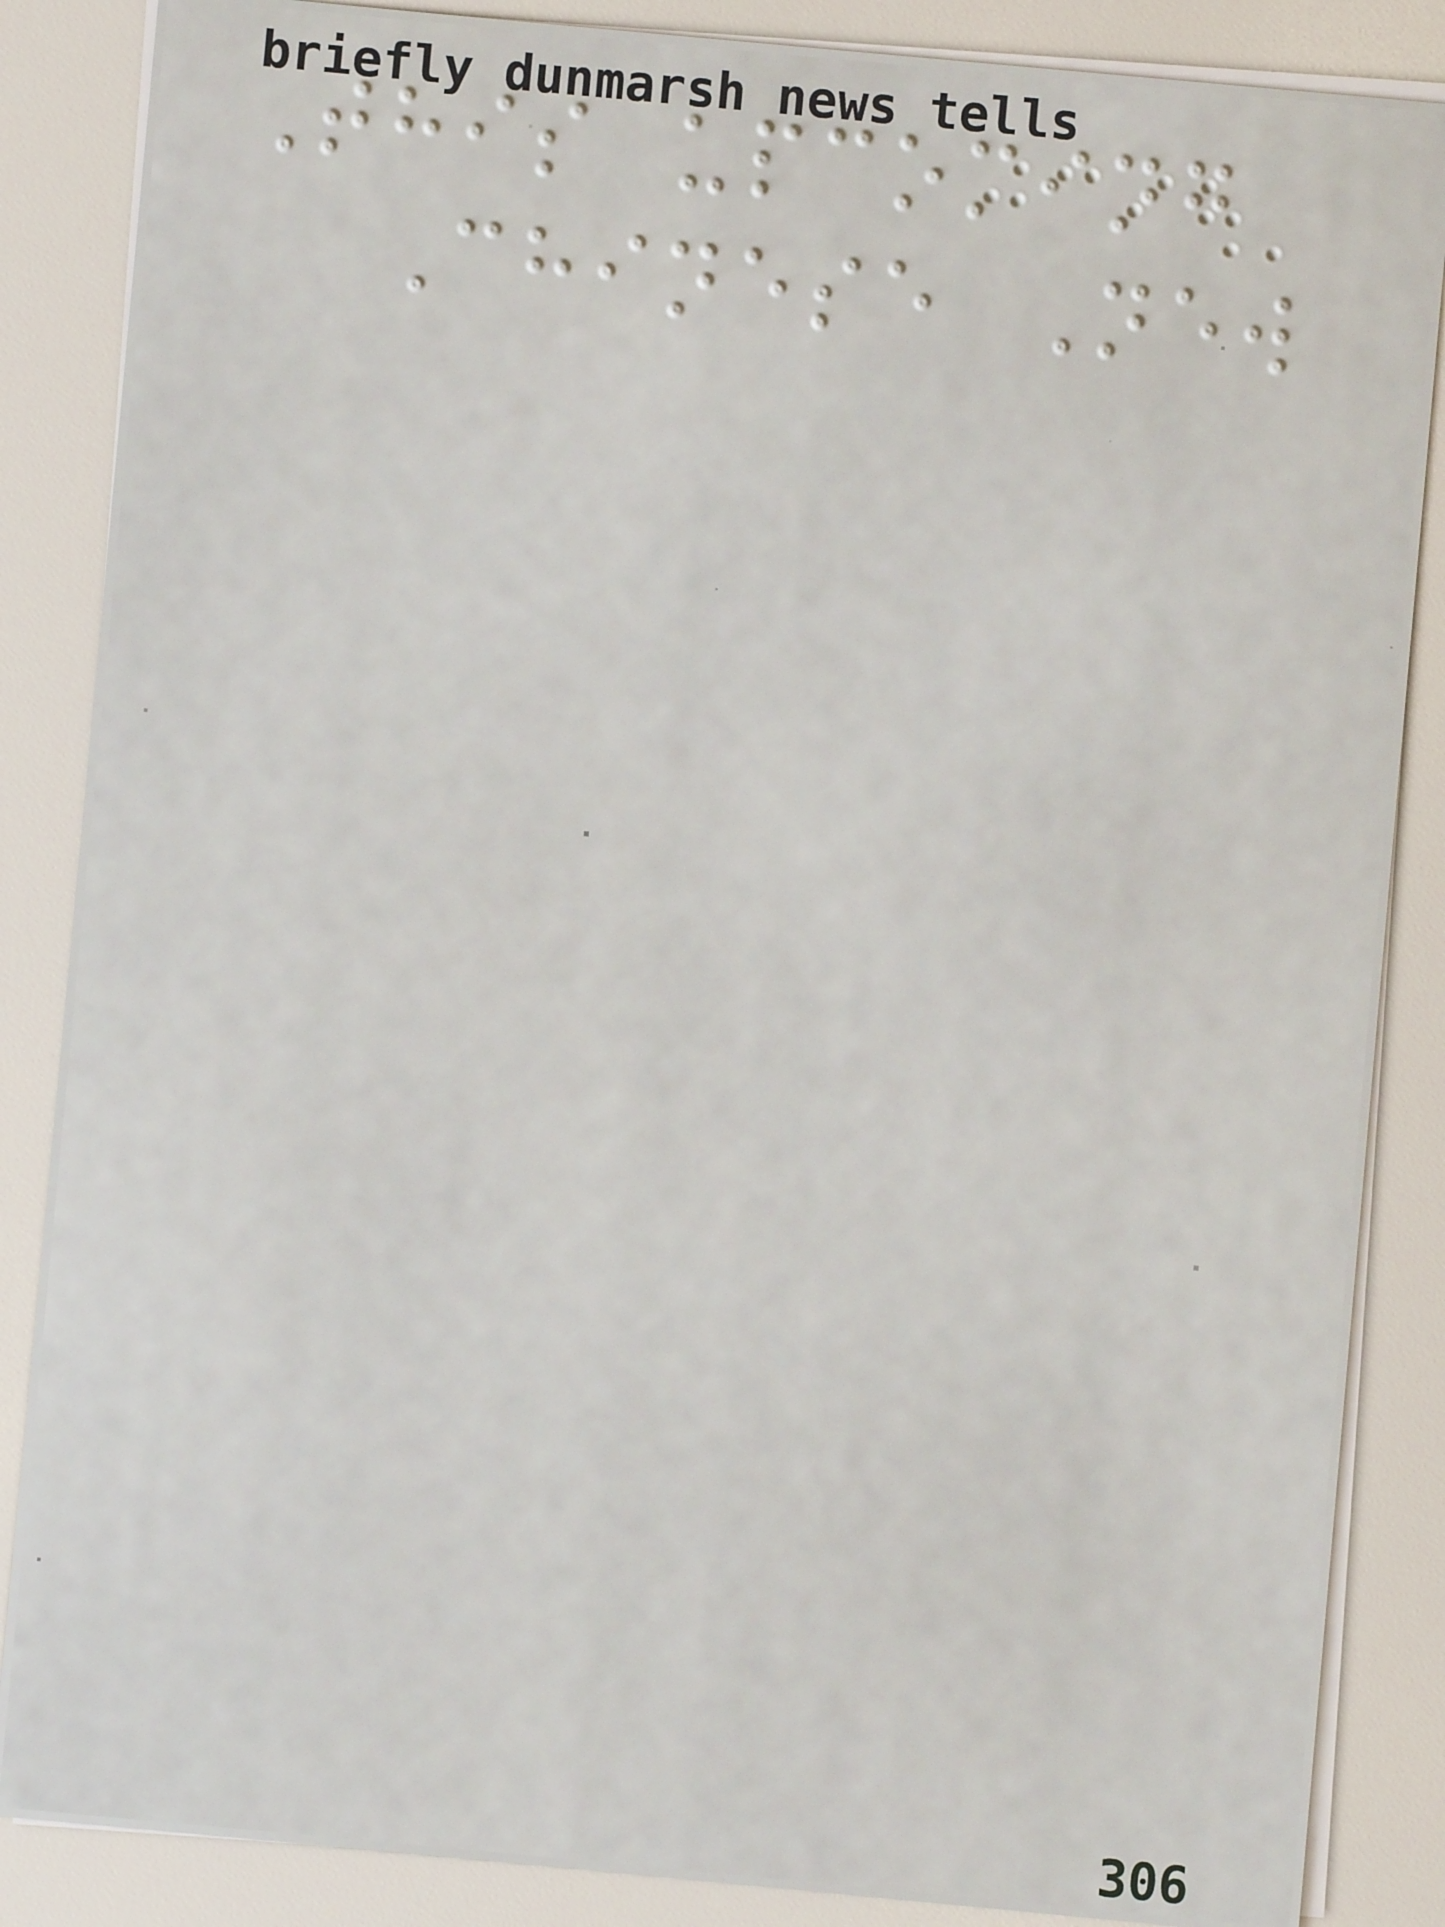This upcoming
Chinese New
